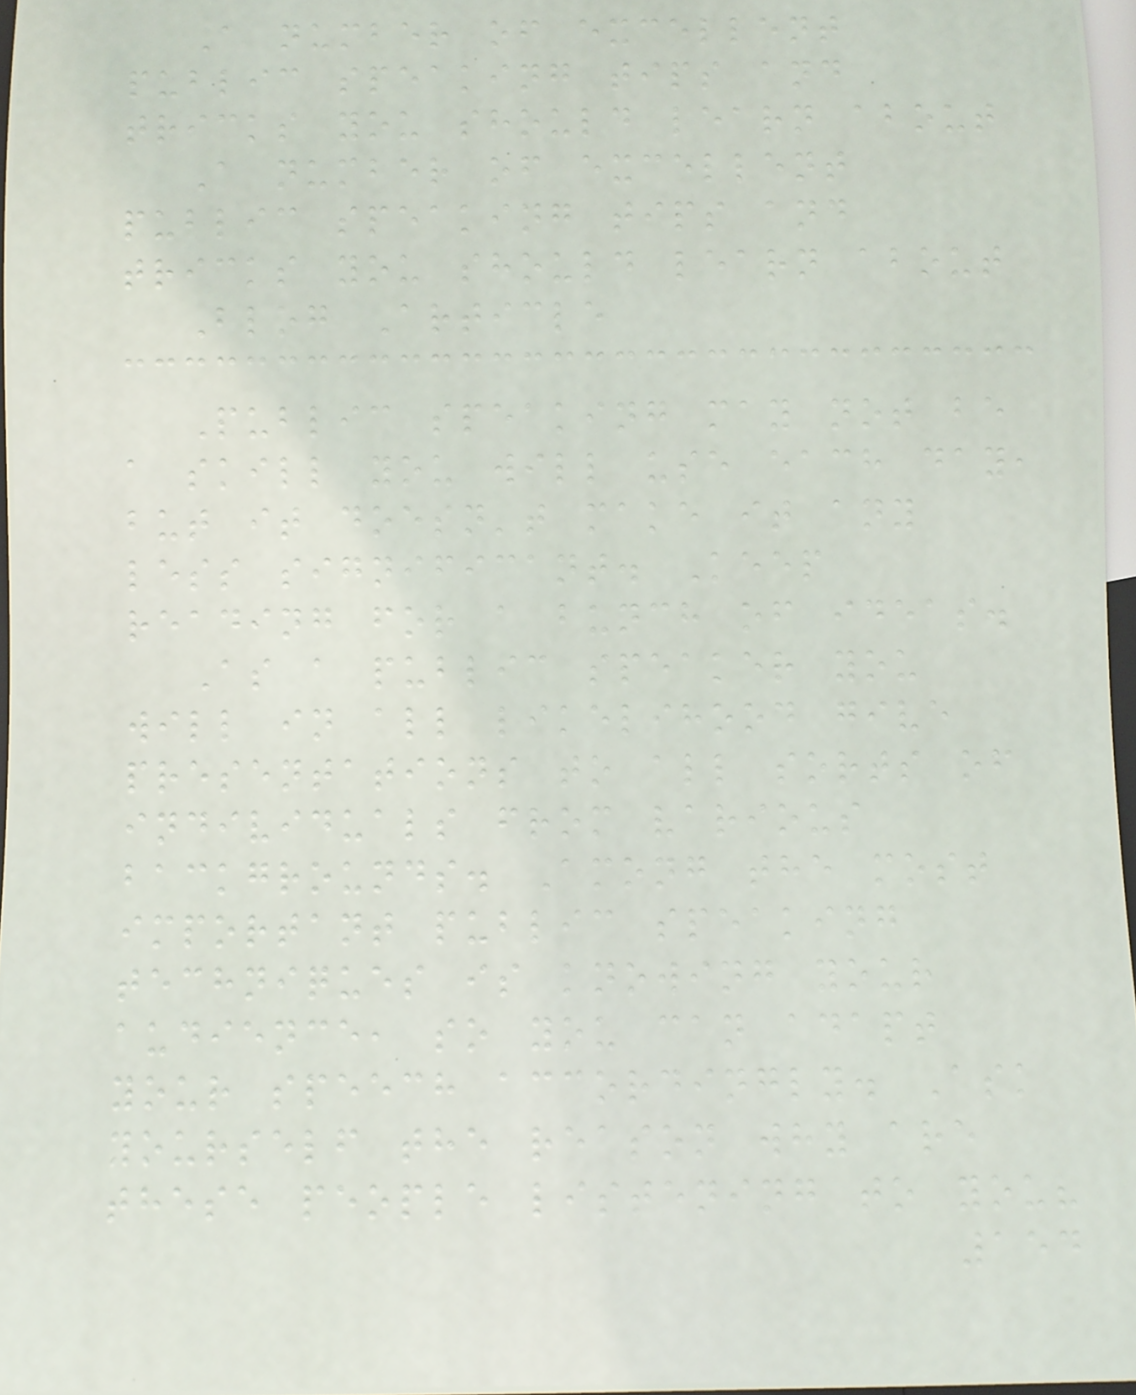A number of excellent
public speaking tips and
tricks you should learn about
A number of excellent
public speaking tips and
tricks you should learn about
Blog Article
Public speaking may not be
a skill you will use each day,
but it doesn't make it any
less significant. Keep
reading for a bunch of ideas.
As a public speaker you
will in all likelihood give
presentations to all sorts of
individuals from various
backgrounds. Among the most
important public speaking
techniques is knowing your
audience, so you can adapt
your speech accordingly. Ask
yourself the reason why are
these people listening to you?
154
